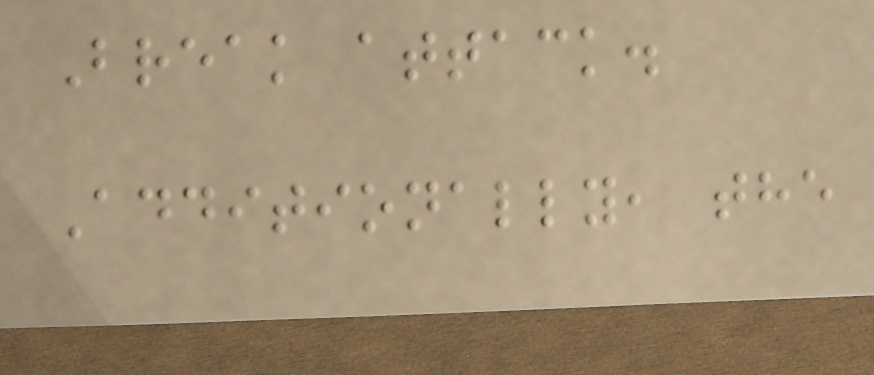Break attack.
Additionally, the
